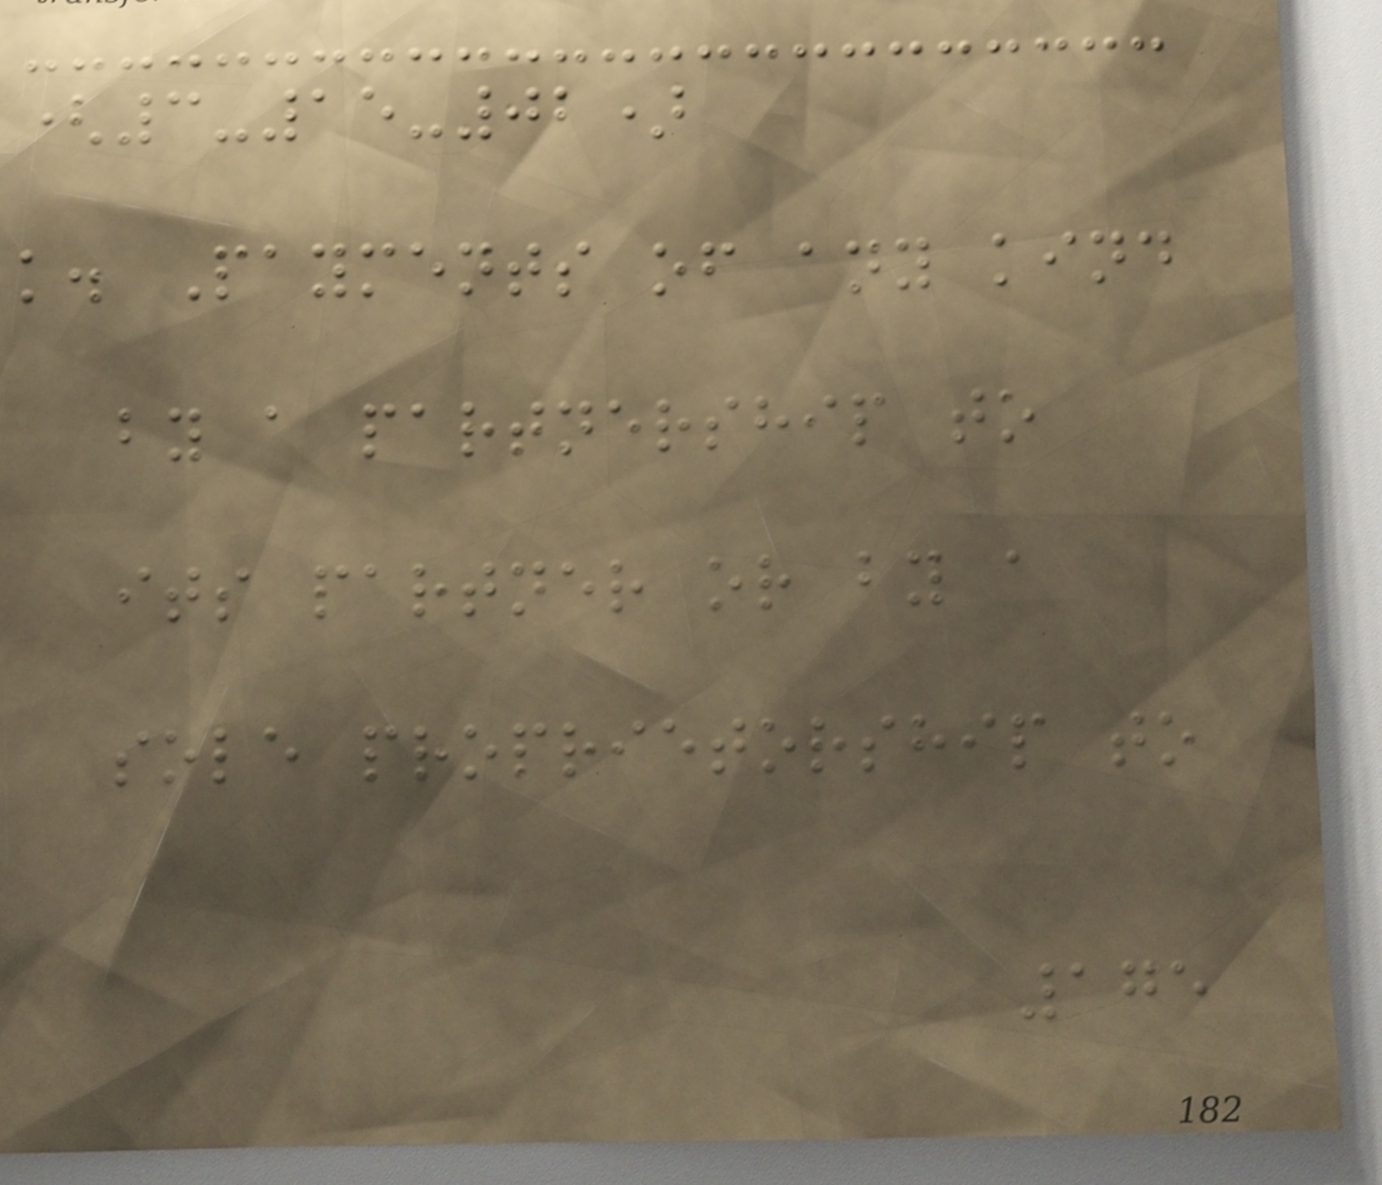(3-15-02)
k. Payments of any kind
by a partnership to
its partner or by a
sole proprietorship to
175
